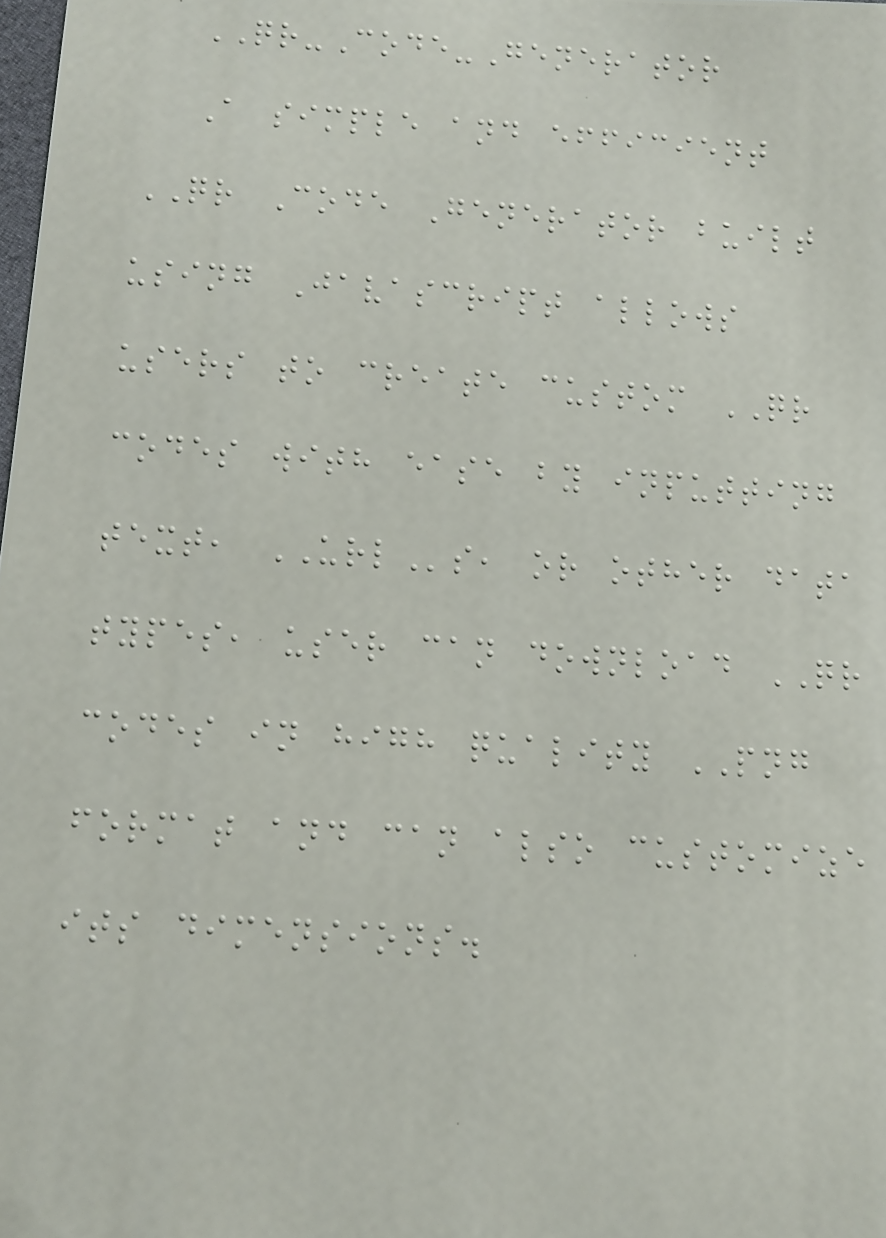QR-Code-Generator
A simple and efficient
QR Code Generator built
using Javascript allows
users to create custom QR
codes with ease by inputting
text, URLs, or other data
types, user can download QR
codes in high quality PNG
format and can also customize
its dimensions.
